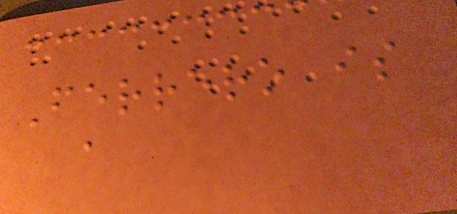Ferrero is
a
